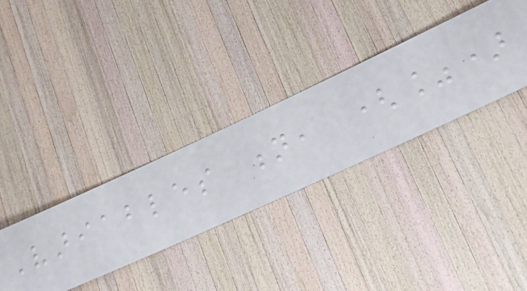Variables n, (%)
